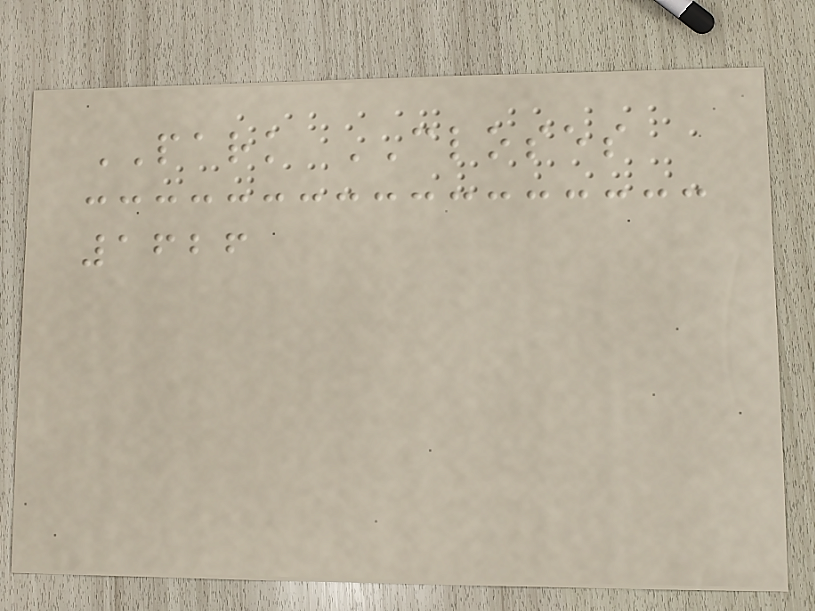PARK CLOSES
1626
